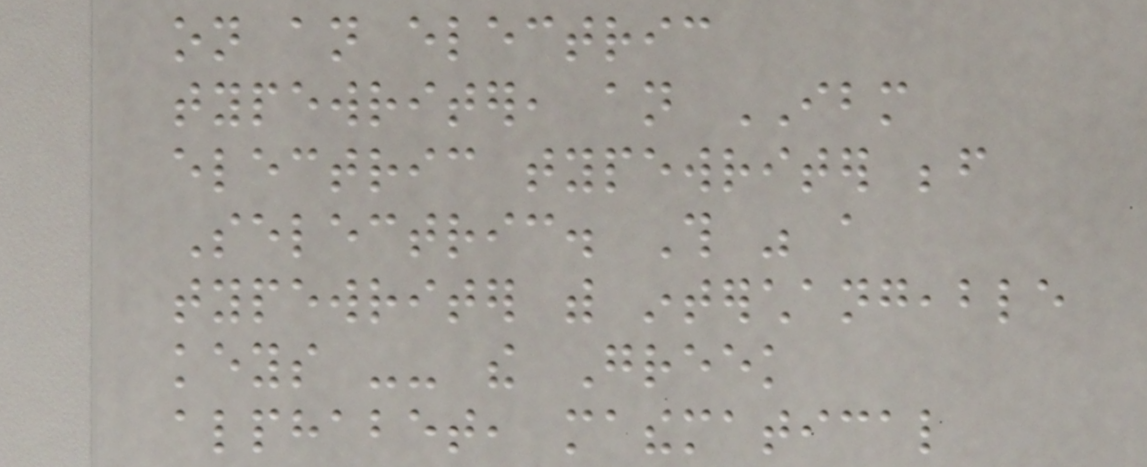on an electric
typewriter, an IBM
electric typewriter before
Selectric. This was a
typewriter with interchangeable
keys -- the Greek
alphabet, mathematical
